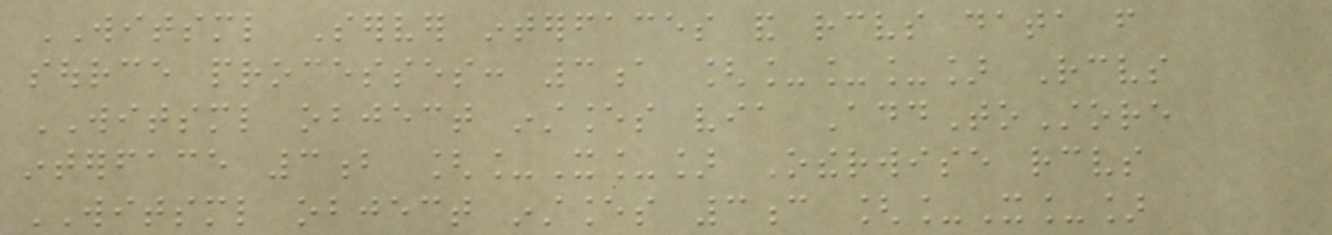WITSML Server interfaces and receives data from
source processes: 3a [___] Receives
WITSML object instances via AddToStore
interface 3b [_X_] Otherwise receives
WITSML object instances 3c [_X_]
